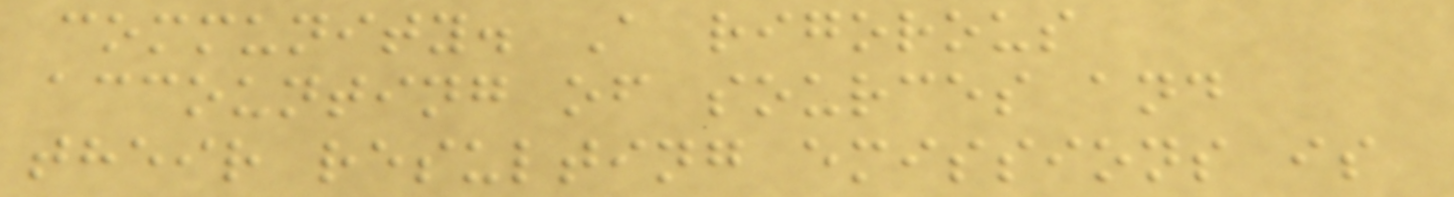community. A rigorous
accounting of sources and
their resulting emissions is
